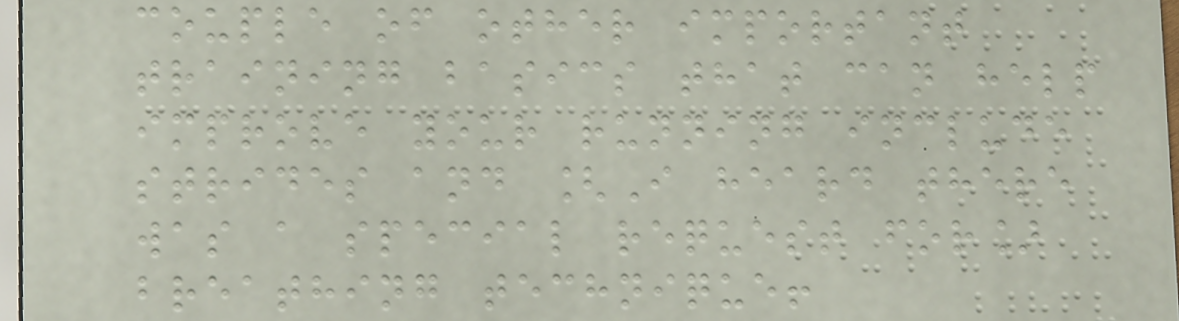couple of other important
training basics that can help
improve your running include
strides and [I heard there
was a special request for]
breathing technique!
